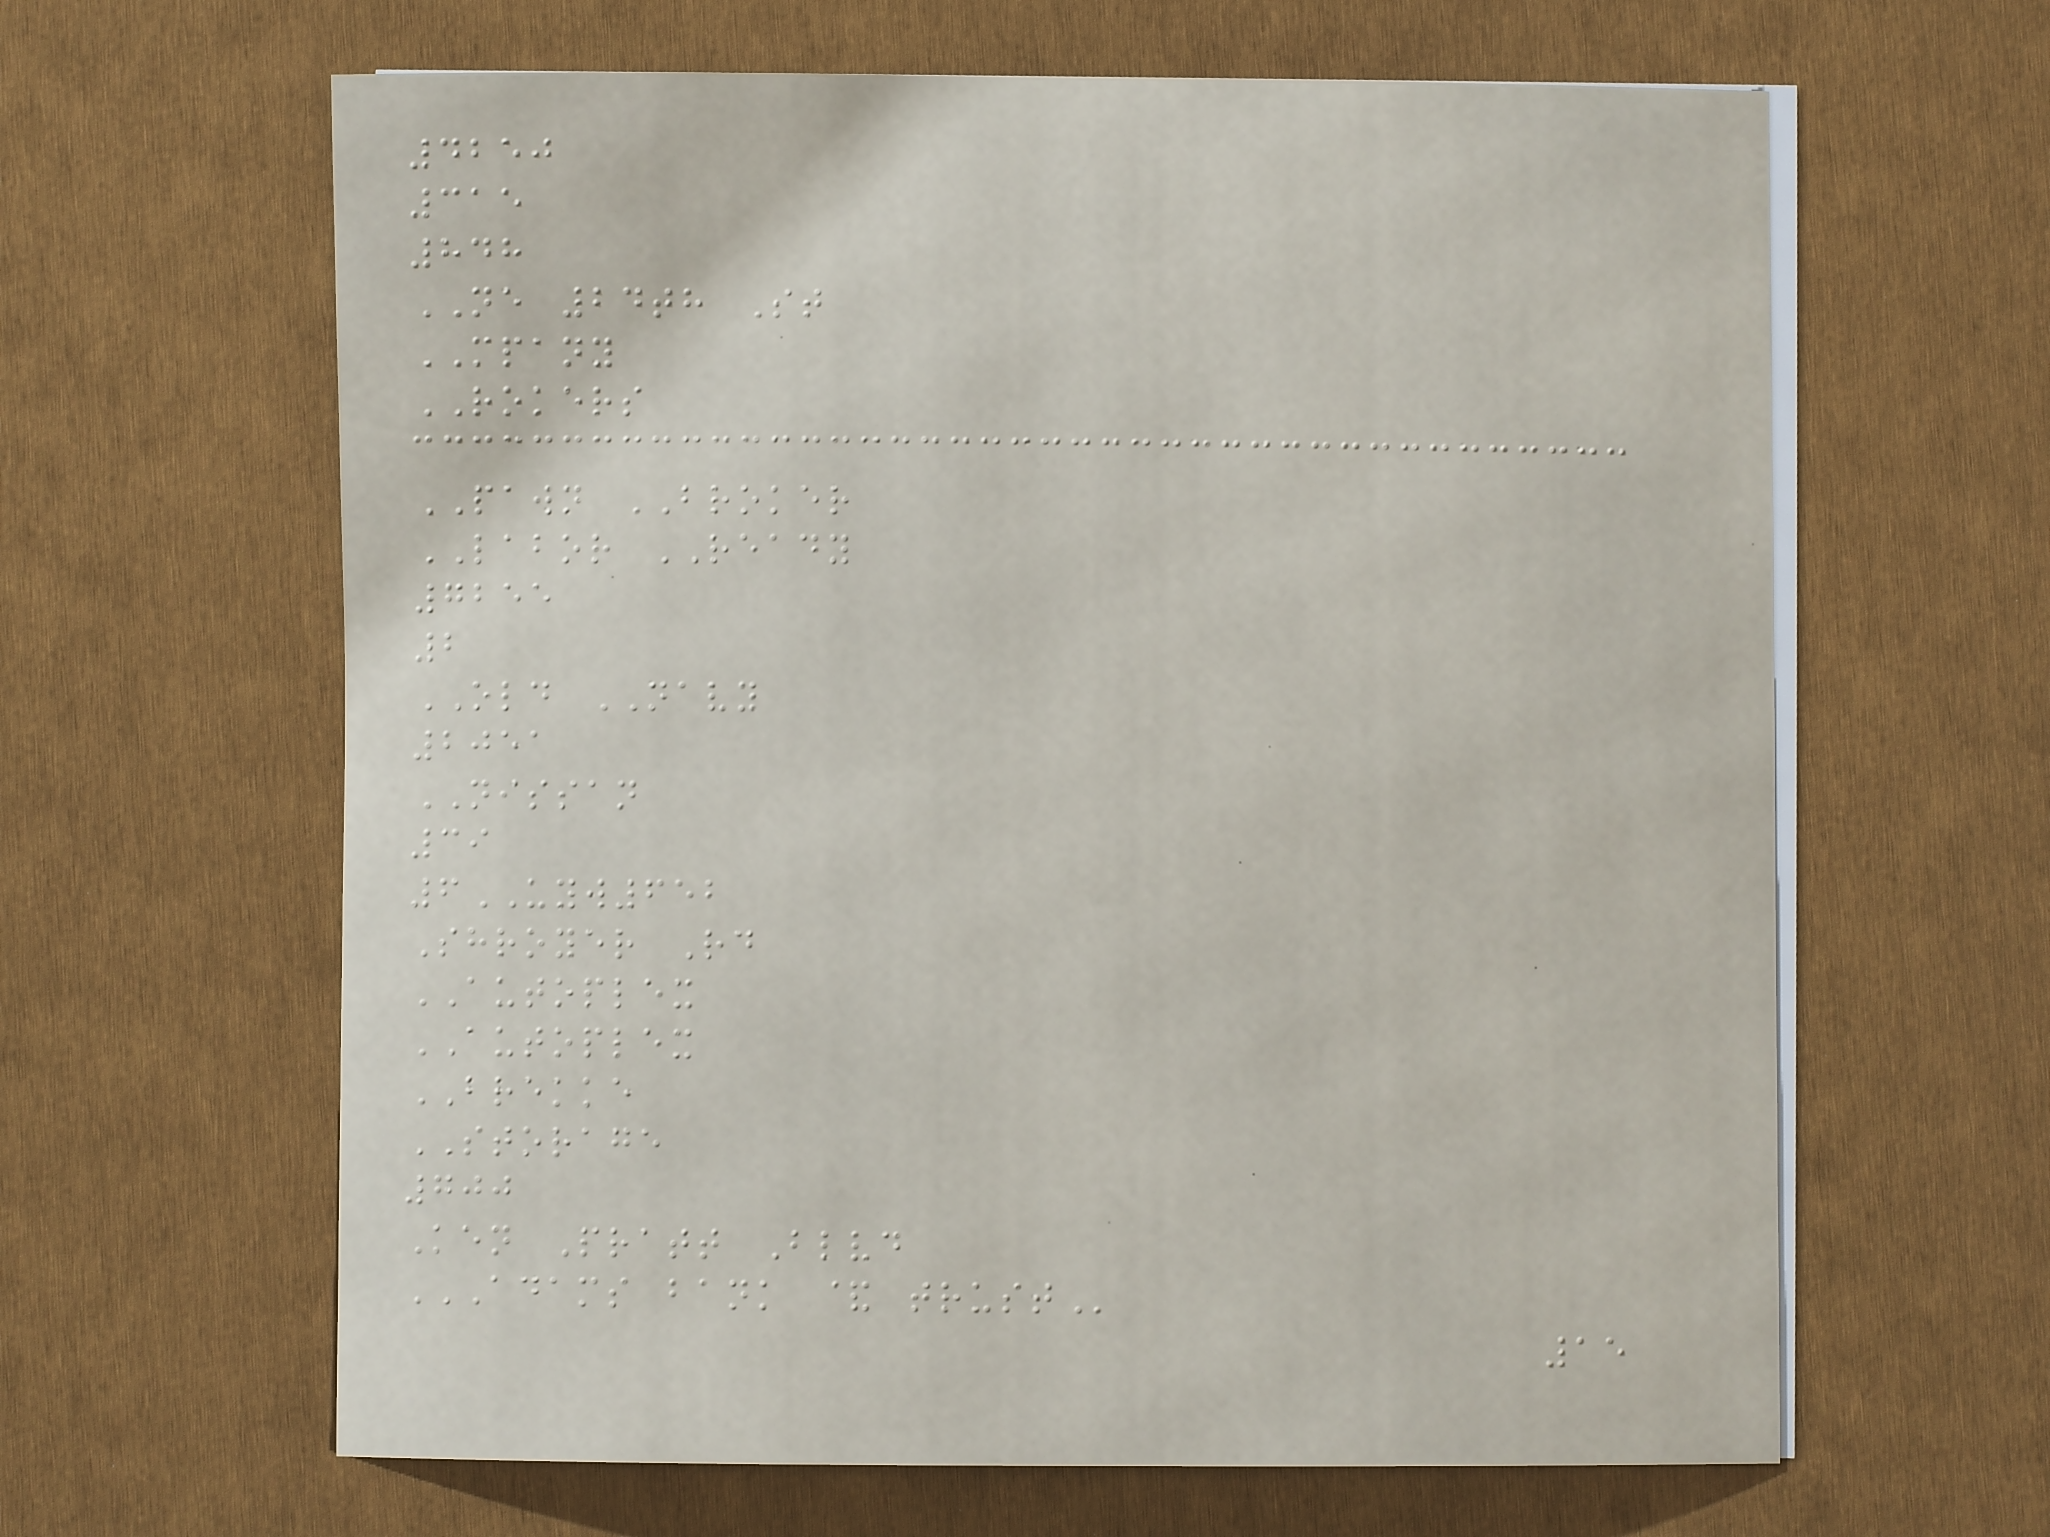4250
315
848
NE 24th St
MPANY
ROKERS
PAWN BROKER
LABOR READY
7255
2
OLD NAVY
2051
NISSAN
39
6UYW652
Shroyer Rd
AUTOPLEX
AUTOPLEX
BREKKE
STORAGE
700
Ken Pratt Blvd
ADAMS BANK & TRUST
15
